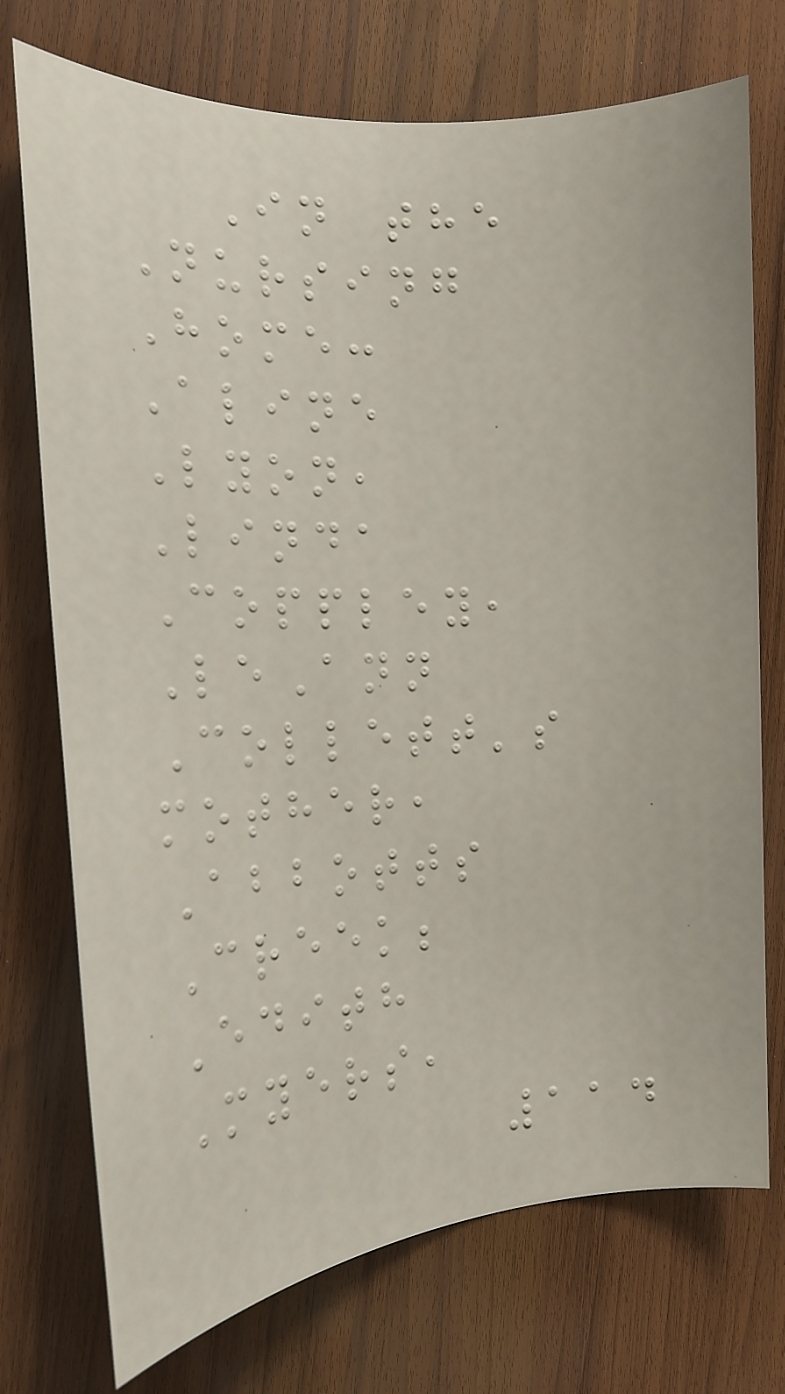In the
Nursing
Home:
Aline
Lyon,
Linda
Coppley,
LeAnn
Collett's
mother,
Abbotts
Creek;
Edith
Myers,
114
